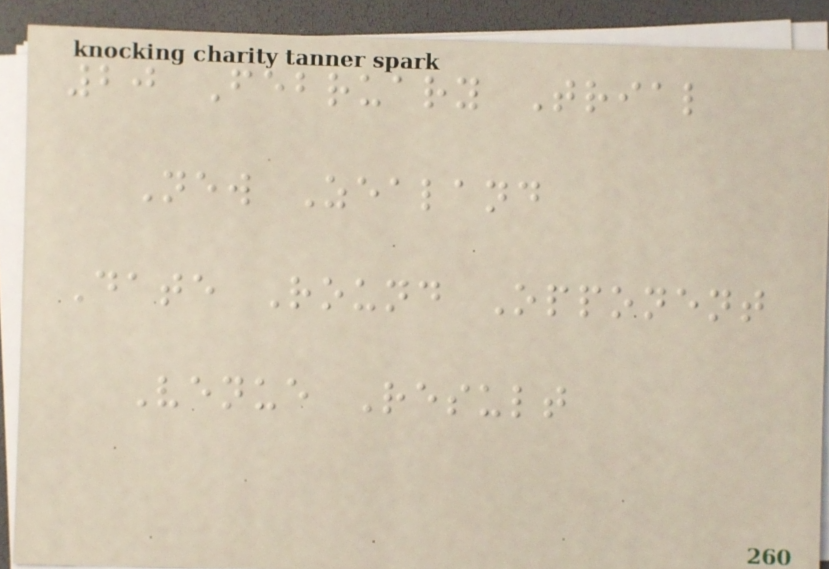20 February Trial
New Zealand
Date Round Opponent
Venue Result
